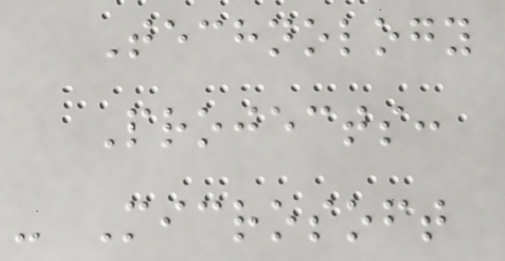Technology
Projects:
- Microsoft
